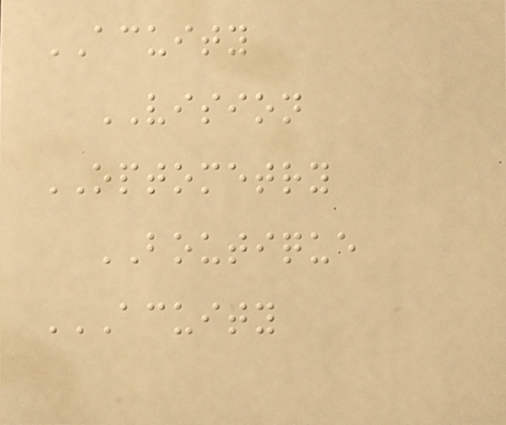ACUITY
VISION
OPTOMETRY
BOUTIQUE
ACUITY
